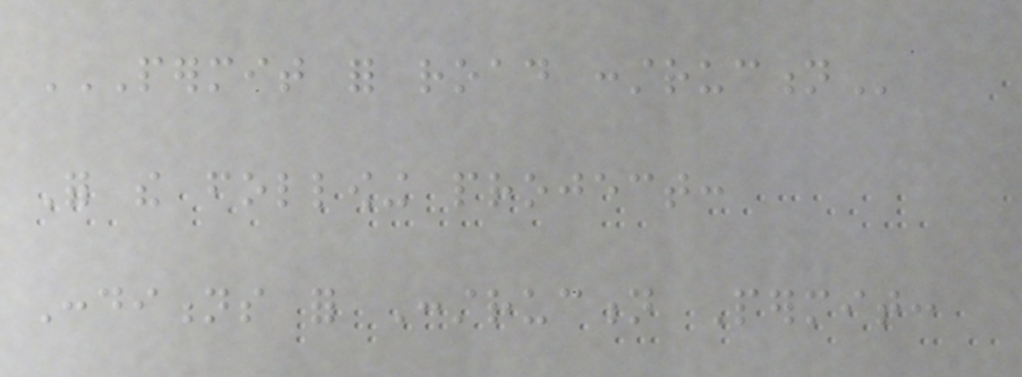PERMIT FOR ROAD CONSTRUCTION
For the following project:
Conditions for Construction Permit:
